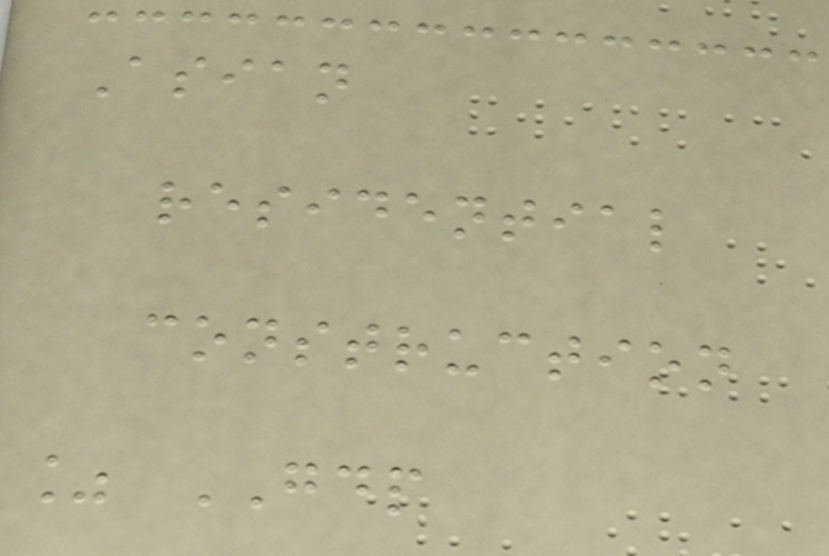Asian
residential
construction
% GDP
